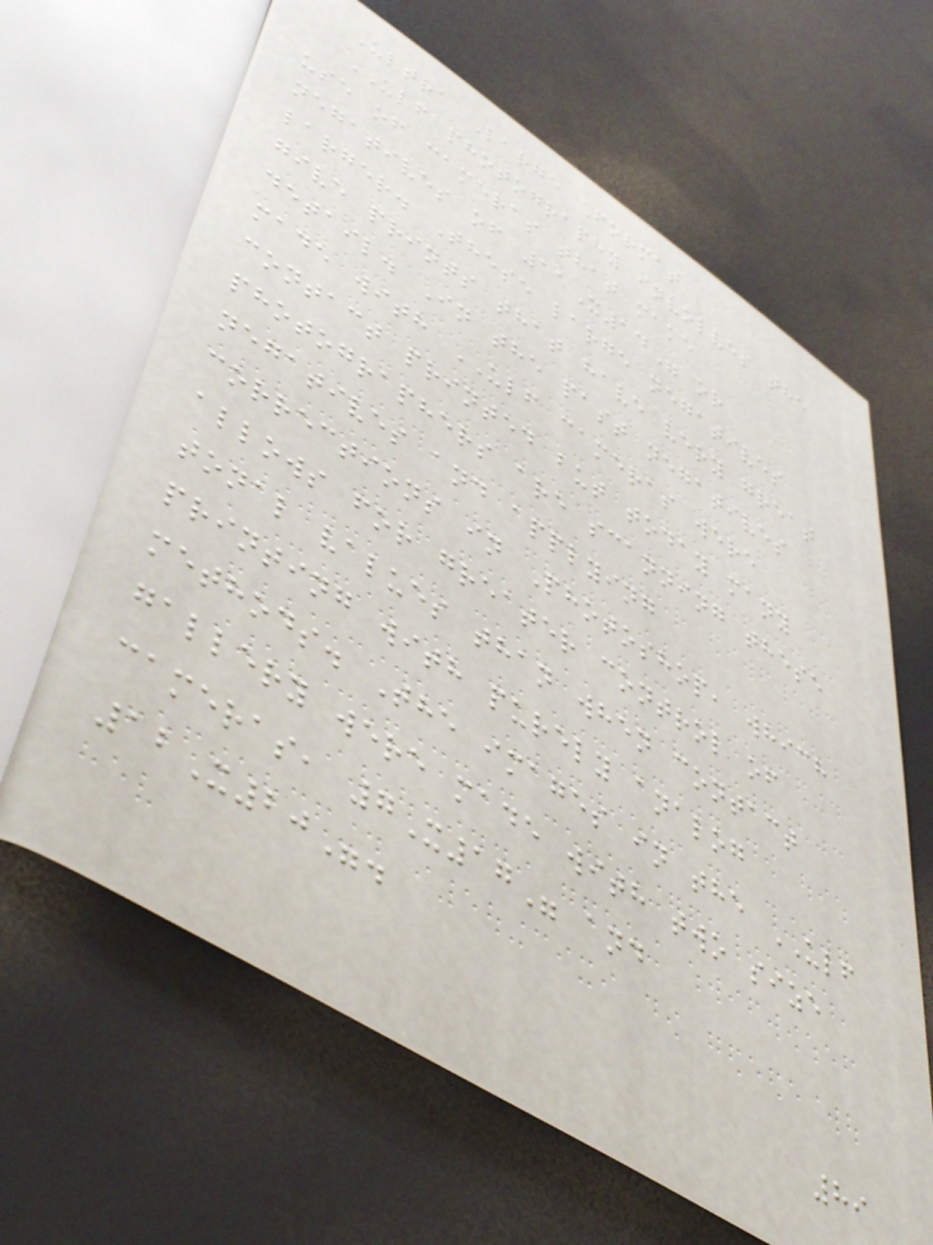Ultra Large Format
ULF photography involves the
use of cameras that make
negatives of 11X14" or
larger. These large negatives
give prints that have very great
detail. In the past negatives
made with ULF cameras were
contact printed but today many
photographers are scanning these
negatives and applying
corrections in Photoshop, which
allows for greater control of
tonal values than when contact
printing with purely analog
methods. The images in the ULF
gallery were made with two size
cameras, 7X17" and
12X20".
89
